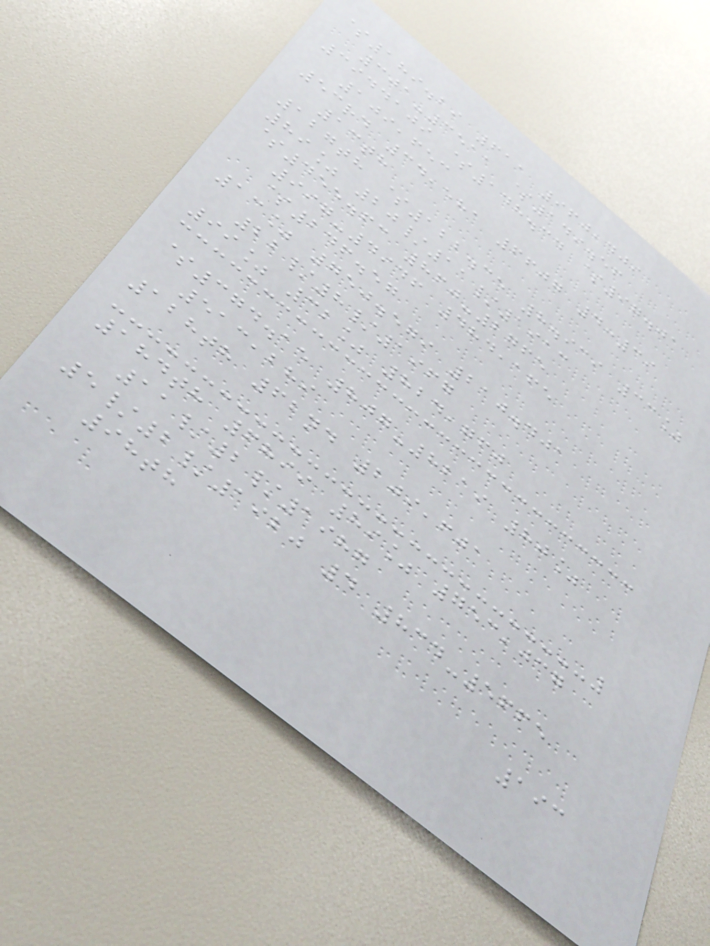$189.29 611 960,409
301-3511 $149.56
3944109 $148.34 $97.01
109,653
53rd 34,581 6607 4:39
13th
127th $122.35 8.939 33%
89% 20/11/1913
$455.63 860-2765
997-4946 484,165
$246.57
13% 750.579 210.401
22/8/1967
99% 32% 824,760
$374.15 807-8219 80%
513,289
128th 62nd 209,601
184th 6899 89% 753,037
11/2/1987
5/2/1920 4 834-5665
98th
193
